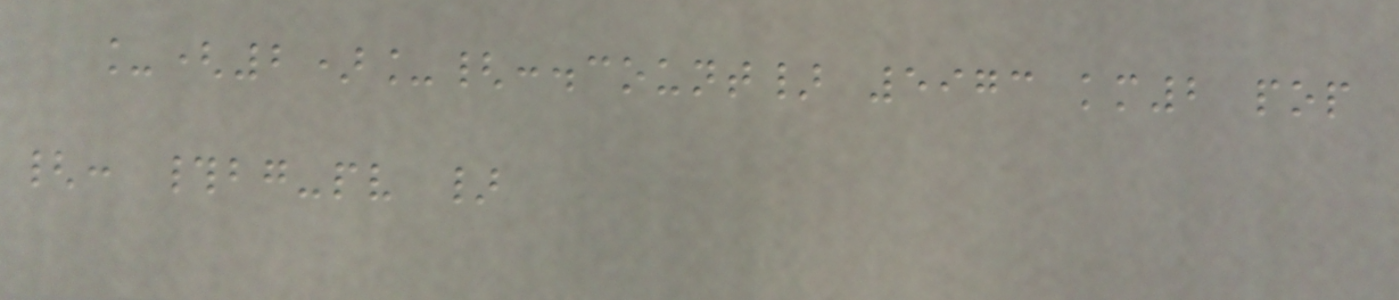_(2)_{:.count} 5973 km2 pop
{: #bg-pv }
